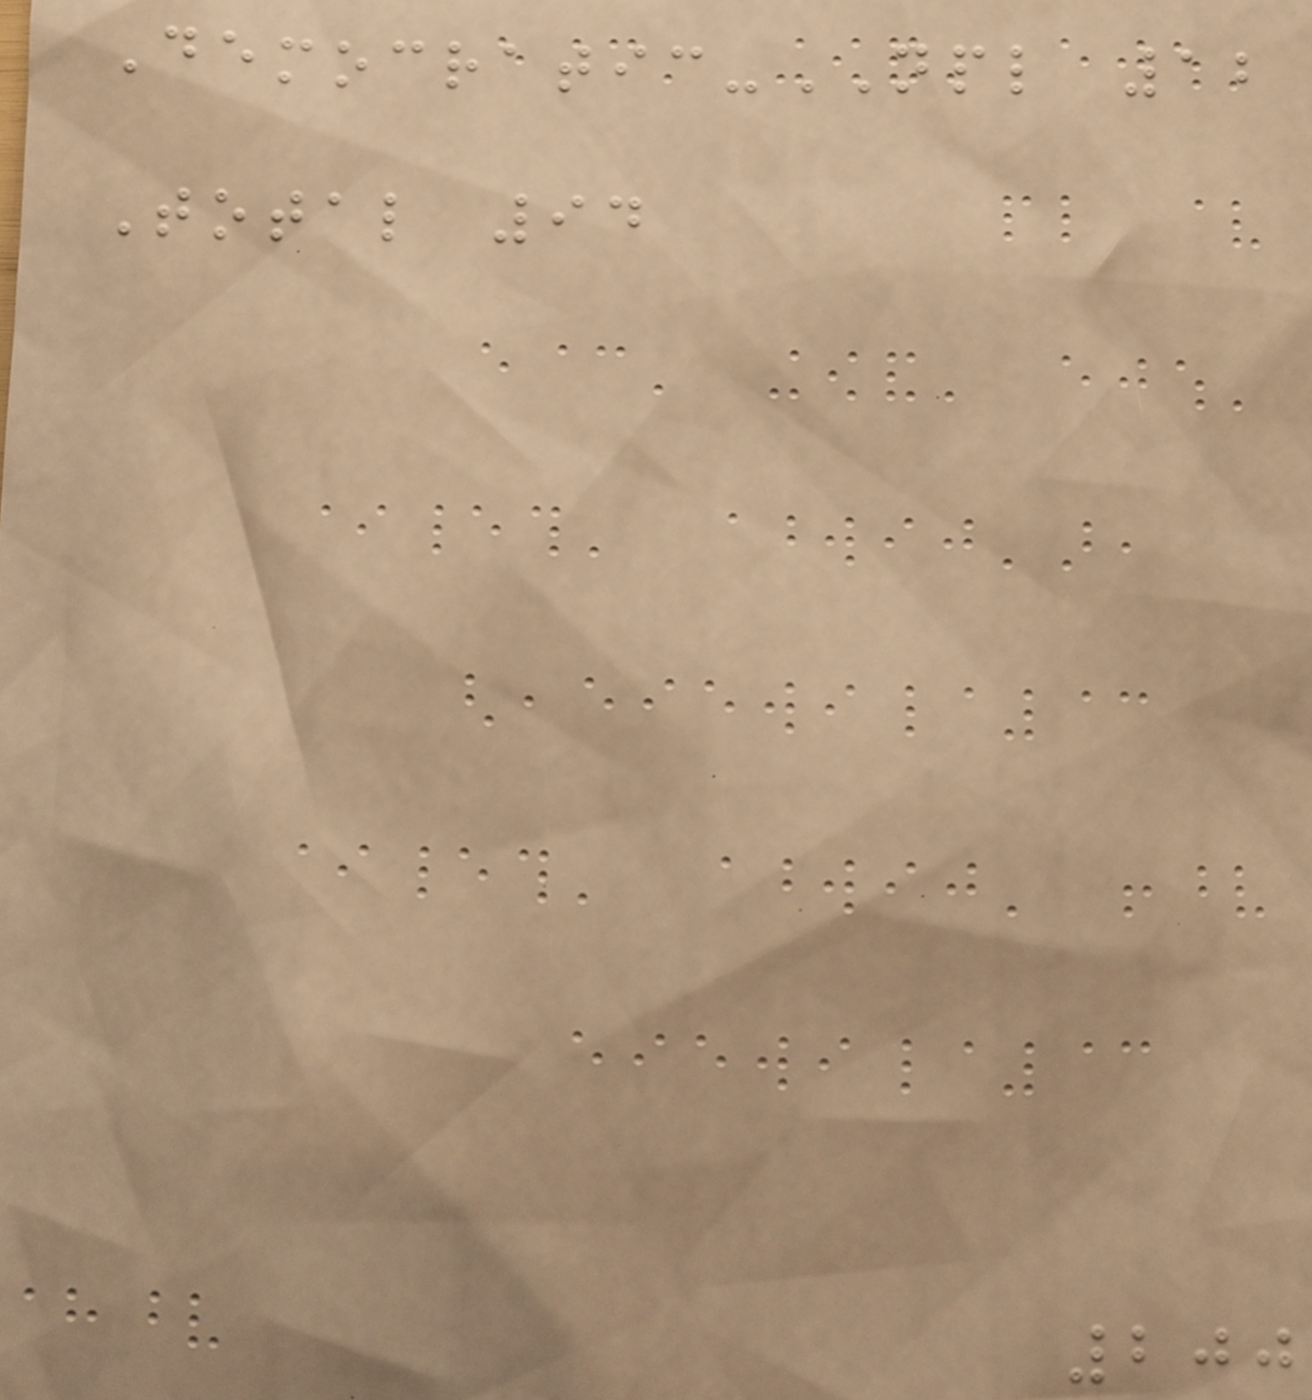Democratic-NPL 12
Total 94
200
